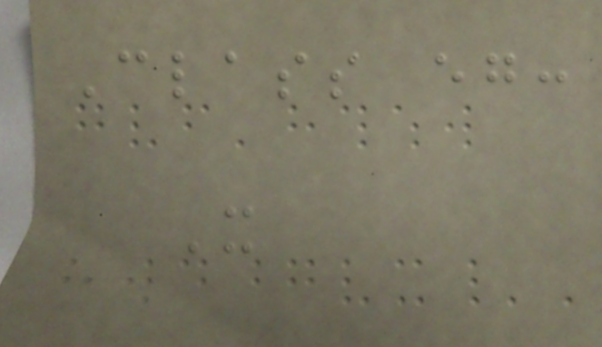Class eg:
X
